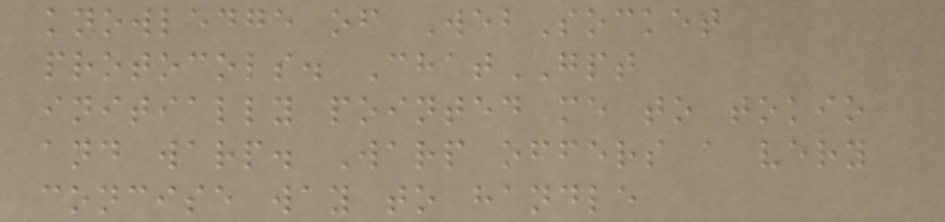knowledge of WebSocket
protocols. ChatGPT
initially pointed me to tokio
and warp. Warp offers a very
concise way to handle
